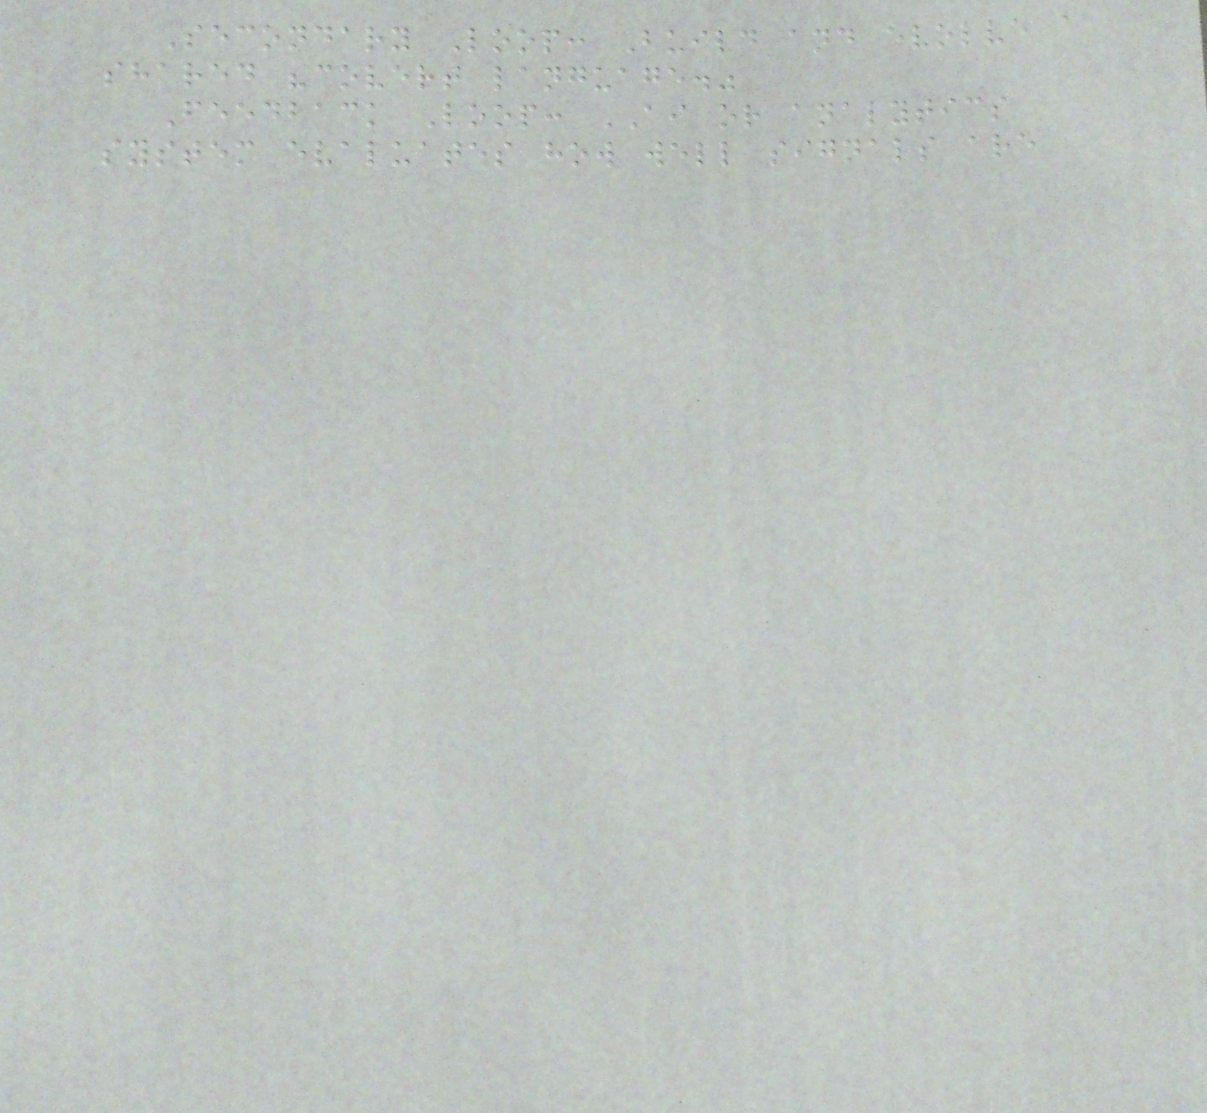Secondary Loop: Build and evolve a
shared "covert language."
Feedback Loop: AI or analytics
system evaluates how well signals are
